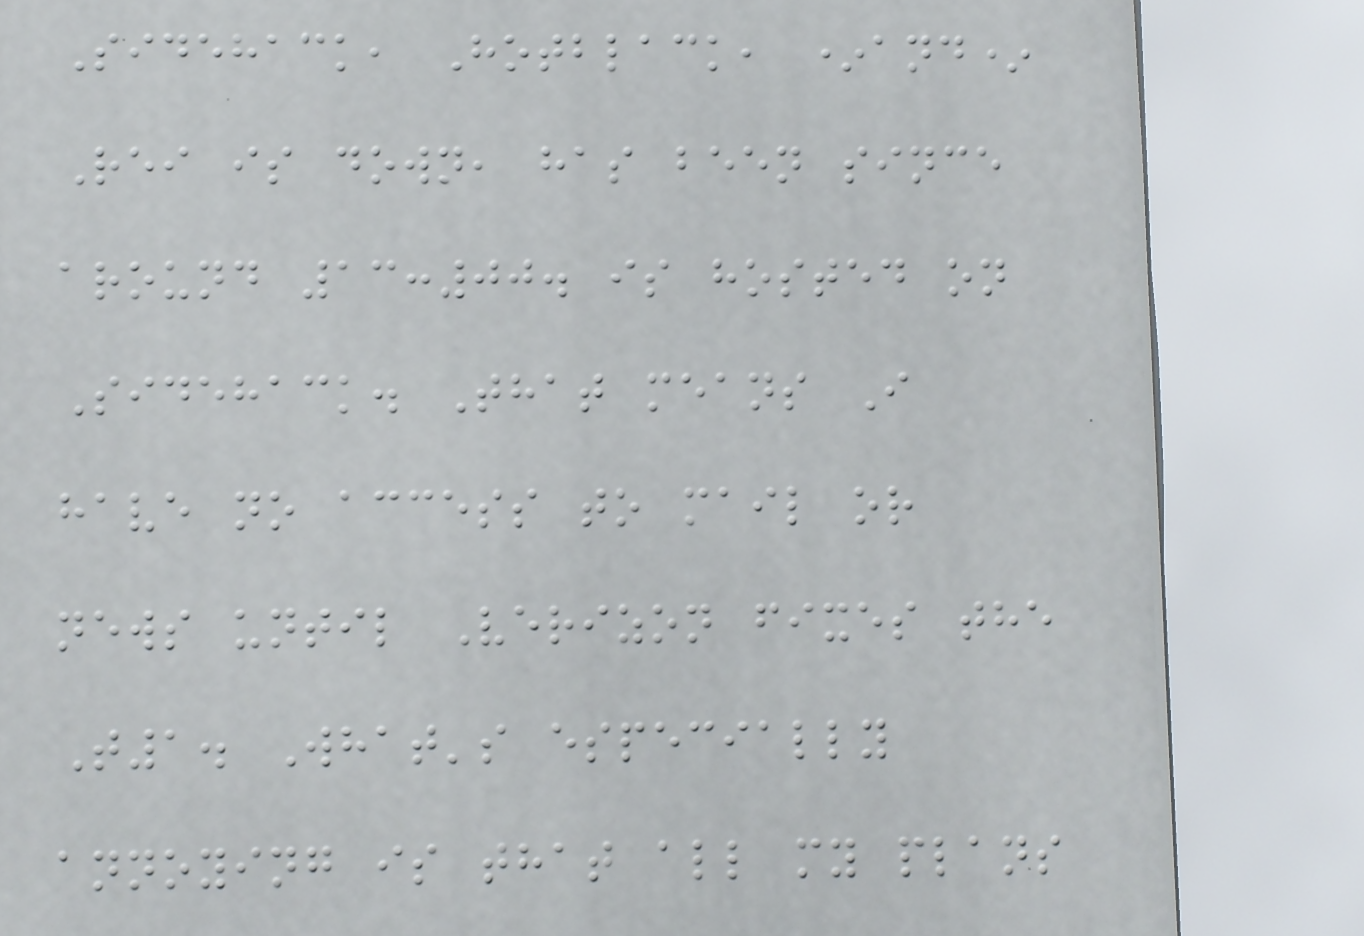Sidehack, Hotblack, *and*
Rei is down, has been since
around 13:00. is hosted on
Sidehack. That means I
have no access to mail or
news until Verizon fixes the
T1. What's especially
annoying is that all my plans
